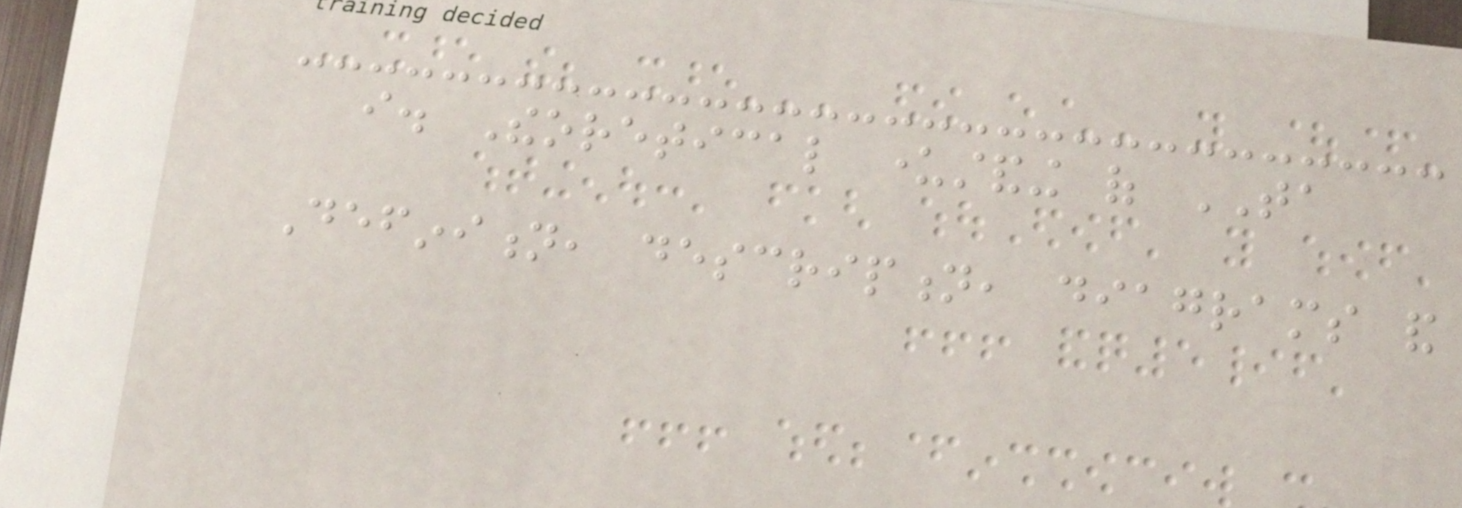i. Theoretical understanding of TA
Definition, description, diagrams and
